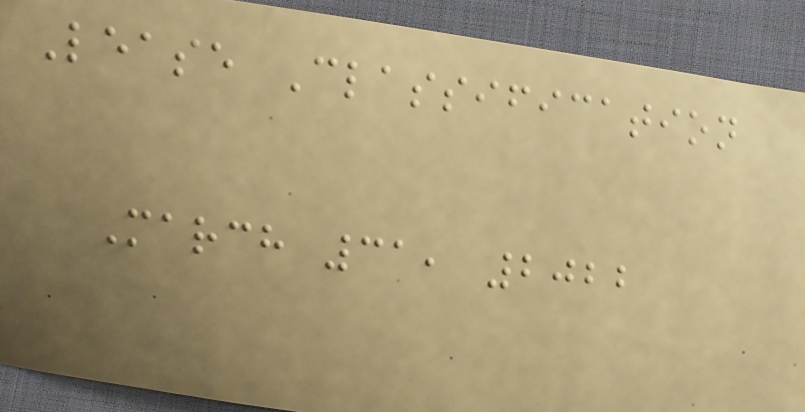Lease Classification
March 31, 2022
